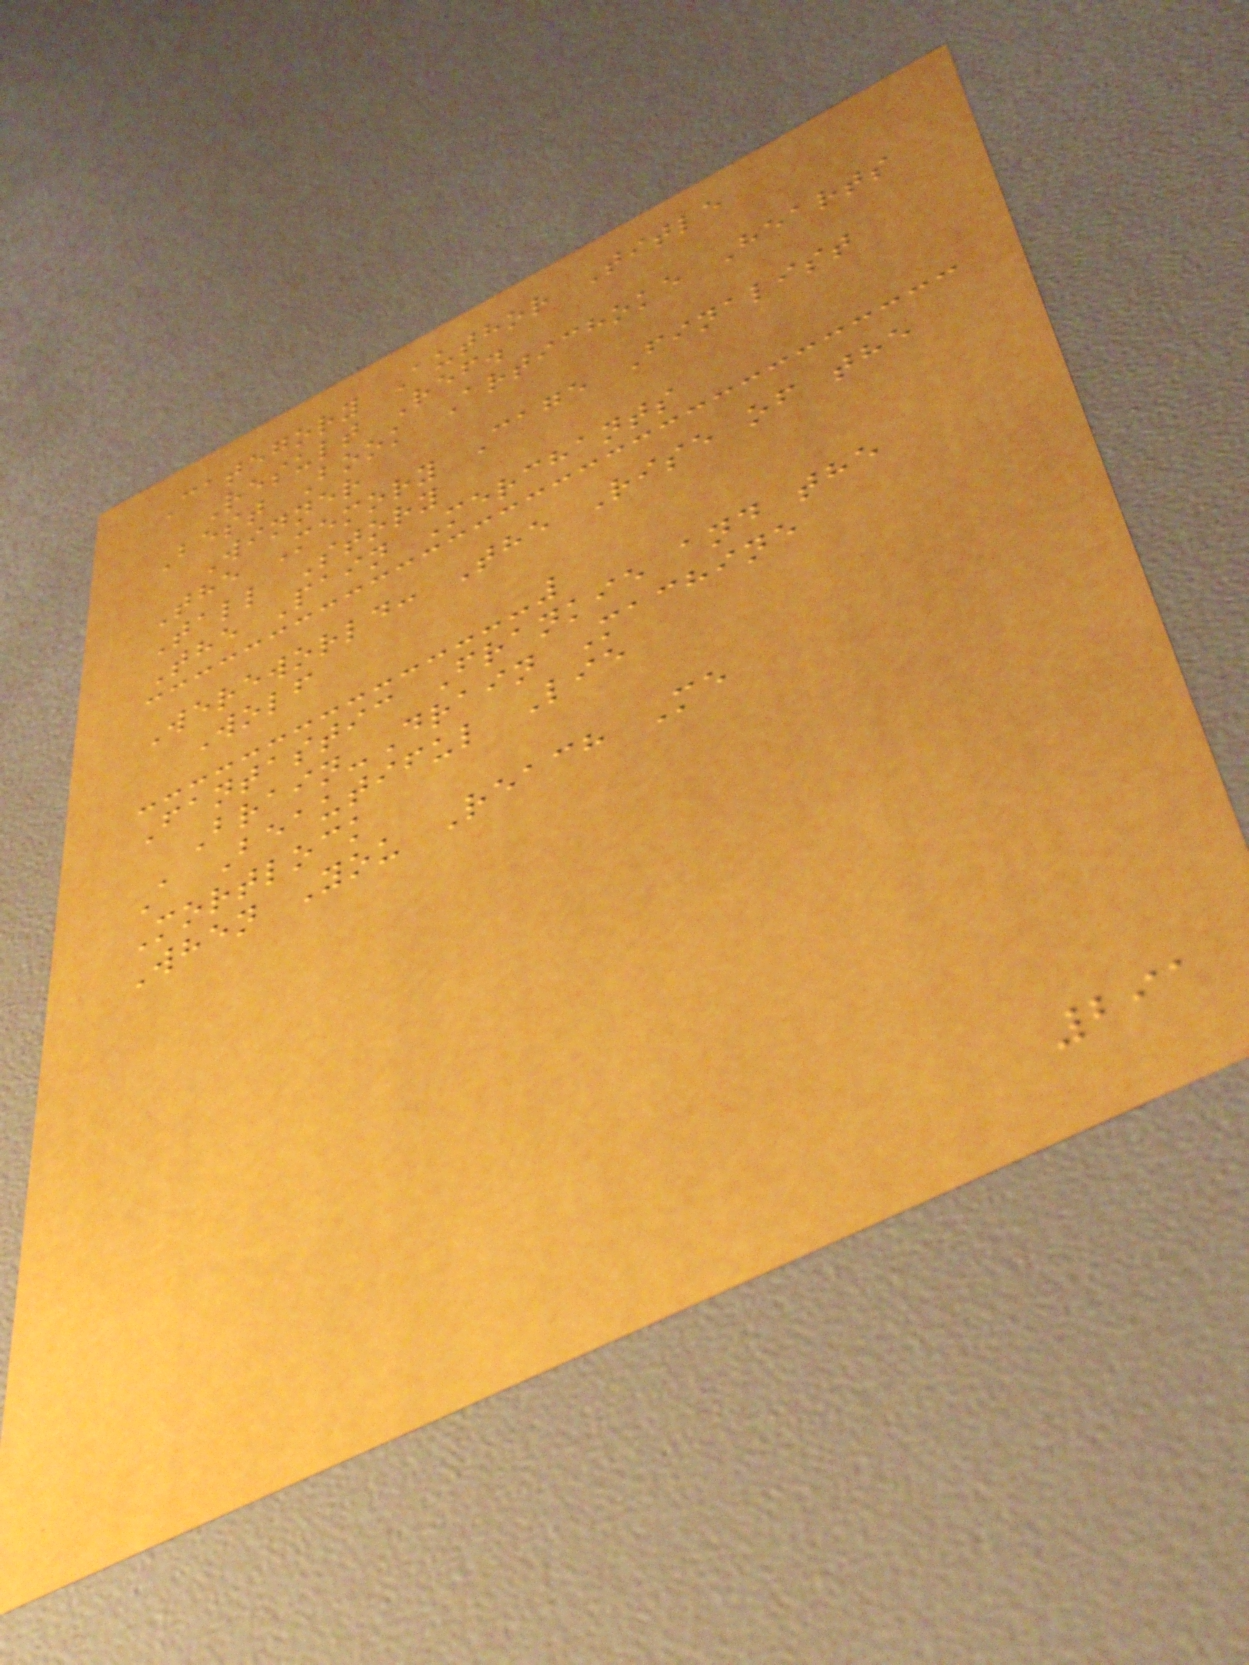Category Author Title
Result Ref.
Best Book Artichoke Hearts
Winner
The Memory Cage Finalist
Tall Story
The Pain Merchants
Wereworld: The Rise of the
Wolf
Fantastic Frankie and the
Brain-Drain Machine
A Beautiful Lie
Mortlock
When You Reach Me
291
